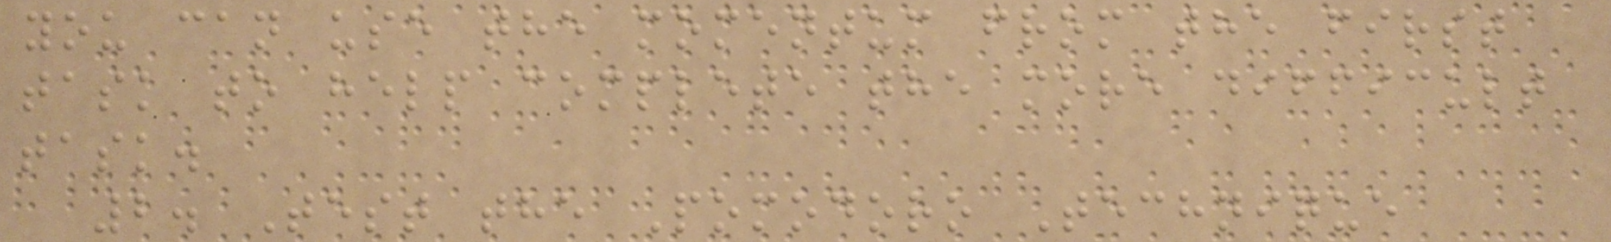you can use the momentum from the first
task to help complete the more difficult
task.
2. Test the Pomodoro Technique
